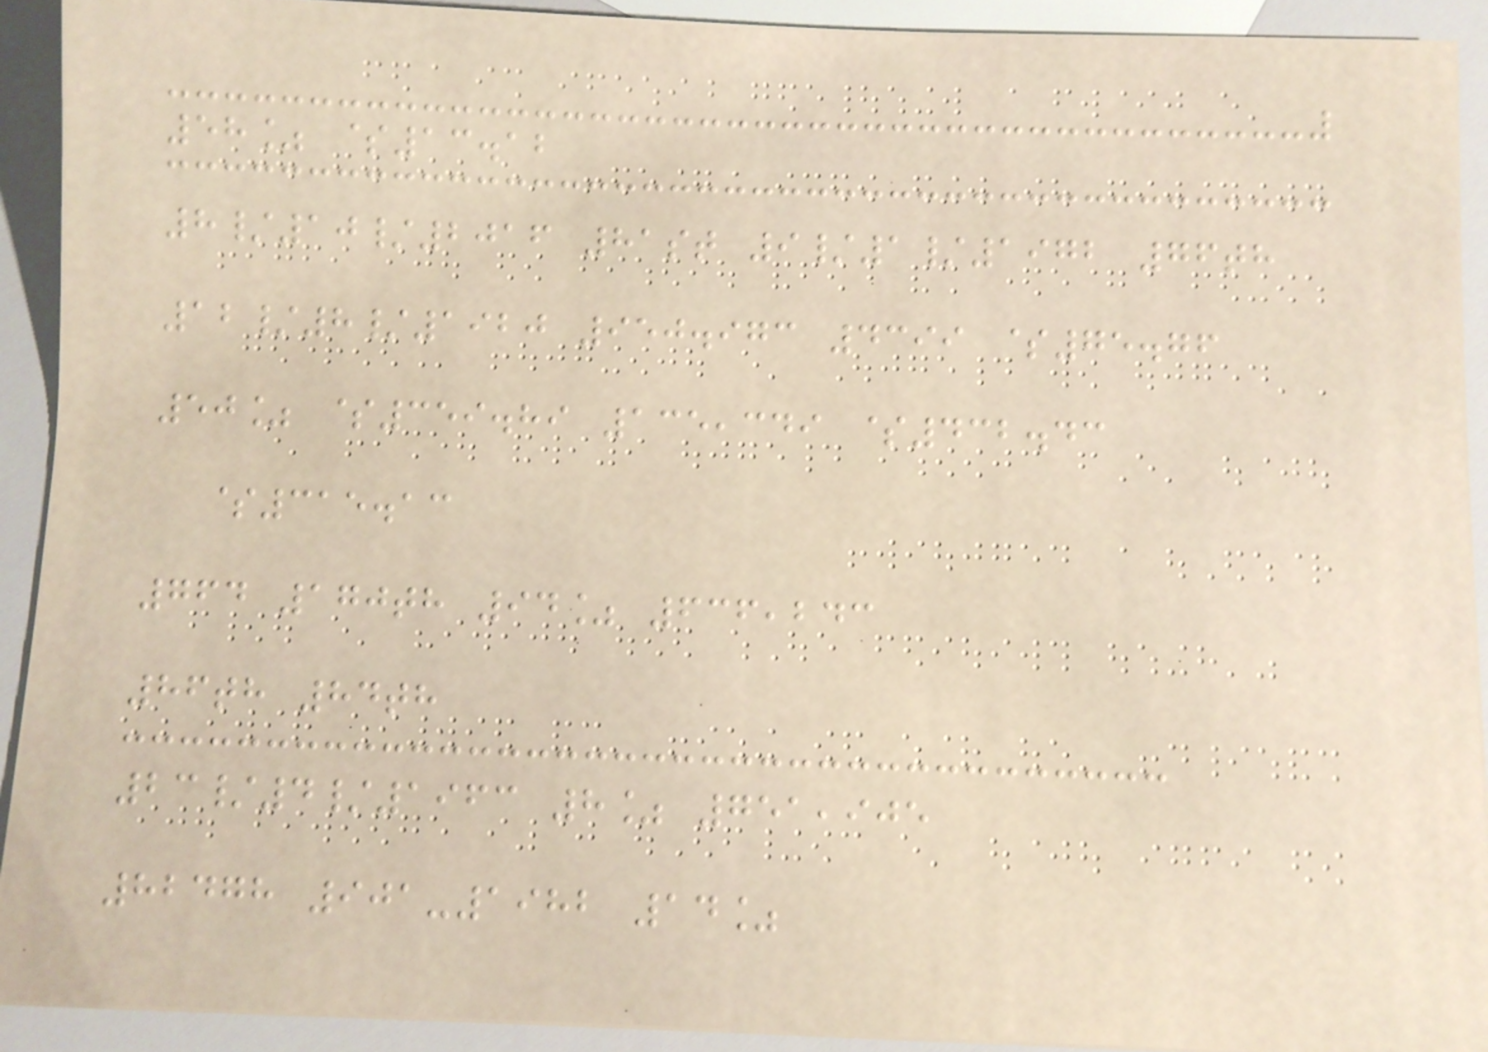58% $13.12
8/10/2016 81st 9/1/1972 76th
12/8/1920 950.973 4399 $75.76
50% $359.89 135,349 $432.43
$315.13
764 170th 94% 636,243
86th 84th
23/4/1963 8% 751,905
82478 901-1982 14%
